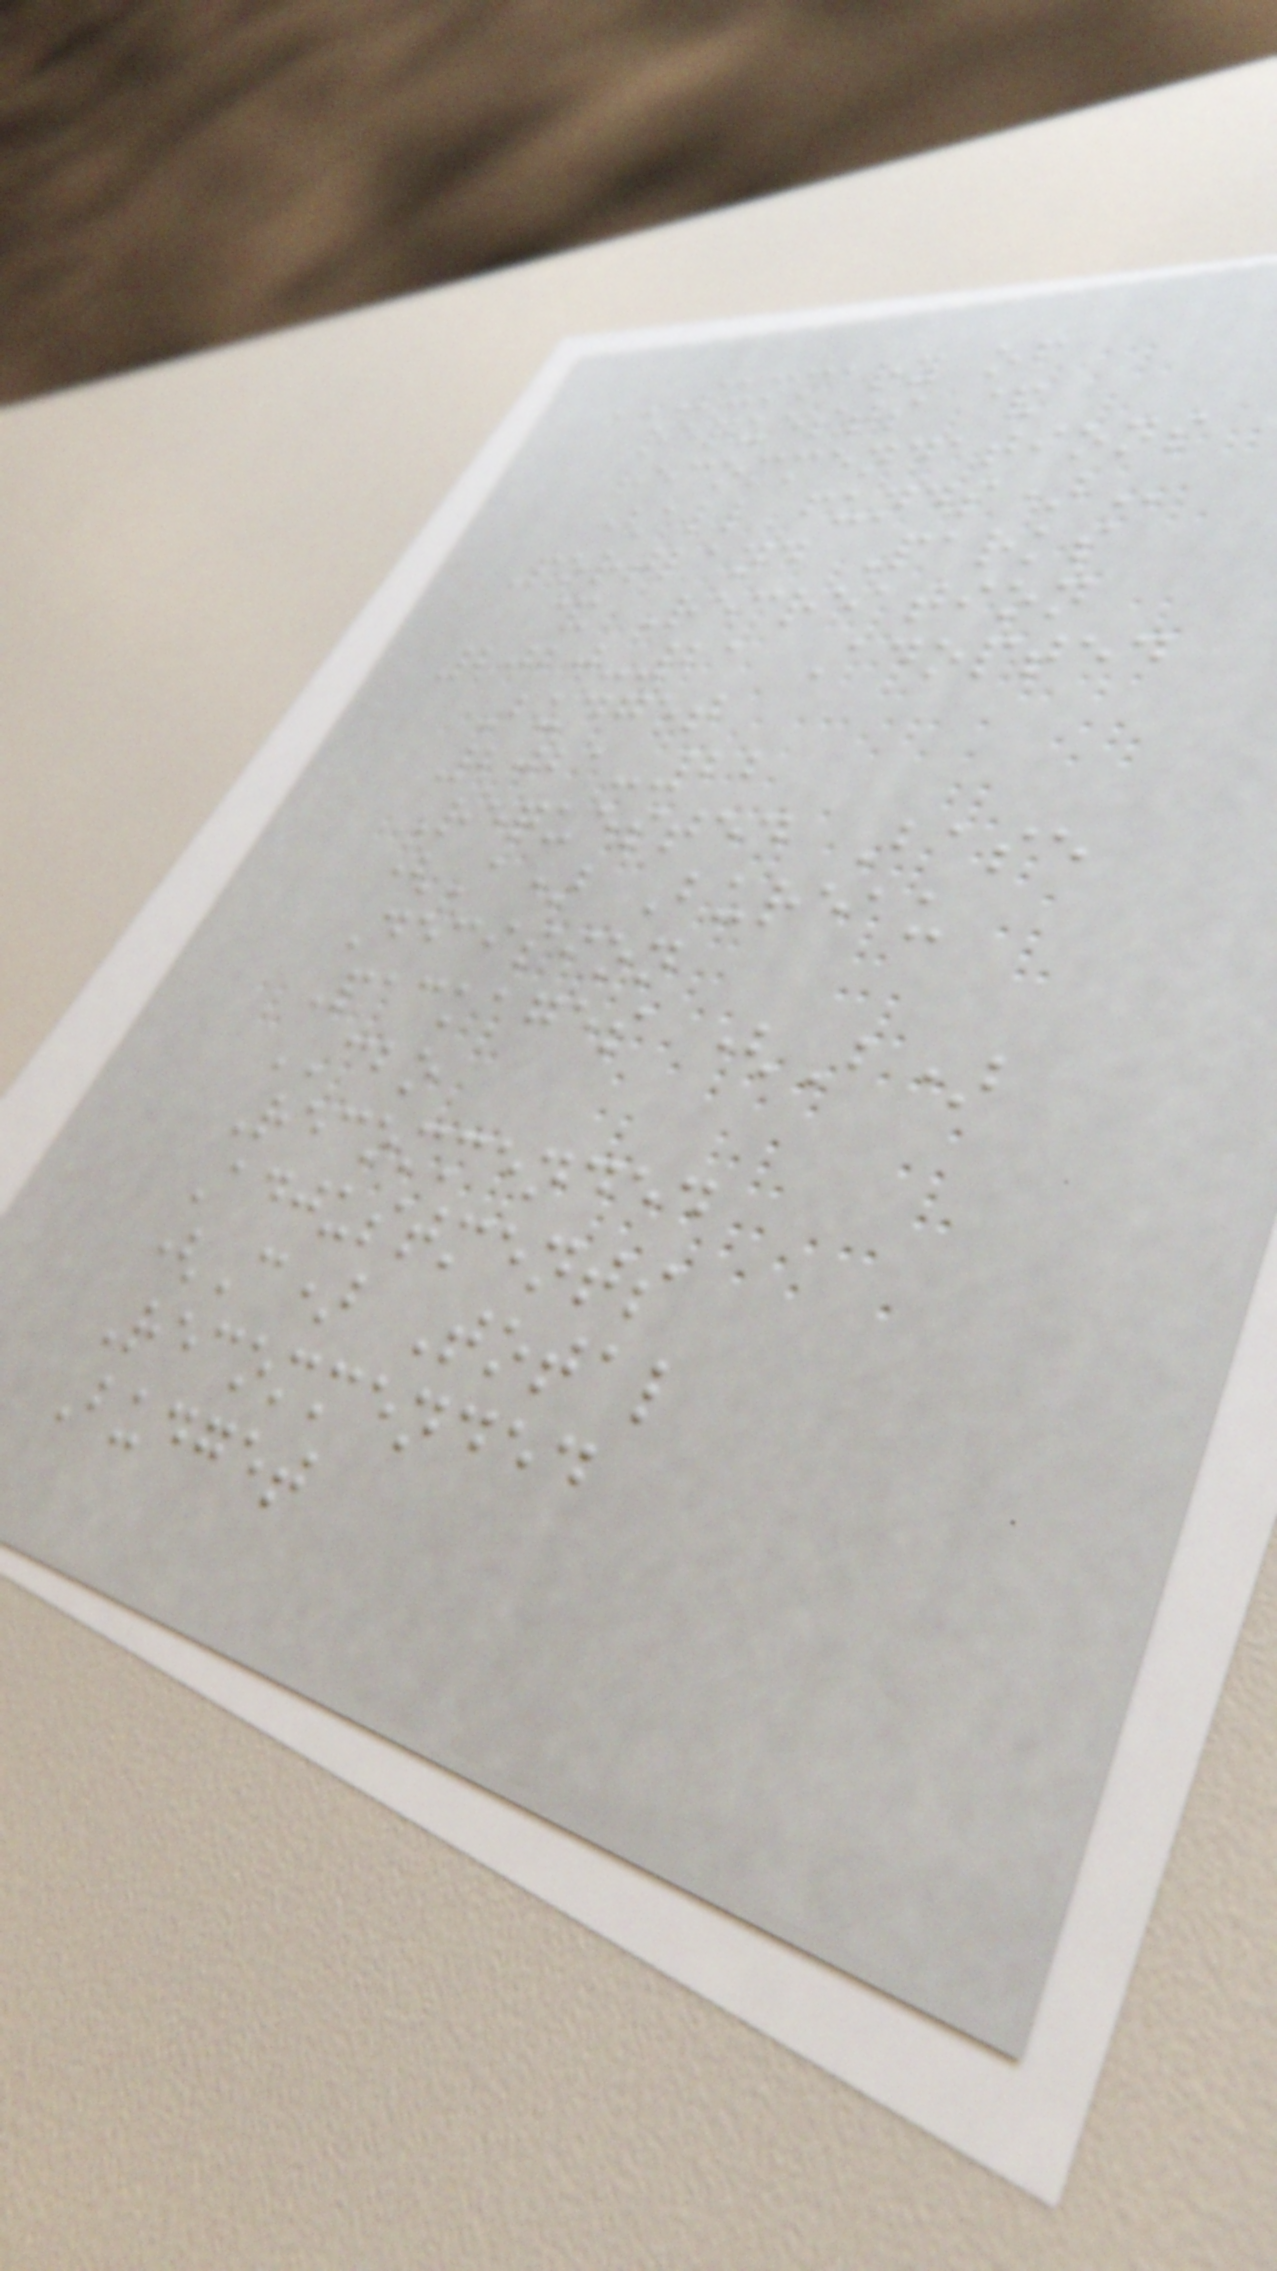SUMMARY OF
REQUESTS &
RECOMMENDATIONS
(ALL FUNDS)
Portland Parks
& Recreation
2020-21 Adopted
Budget
2021-22
Requested Base
(A) Bureau
Decision
Packages (B)
CBO
Recommended
Adjustments
(C) Total
Recommended
Budget
